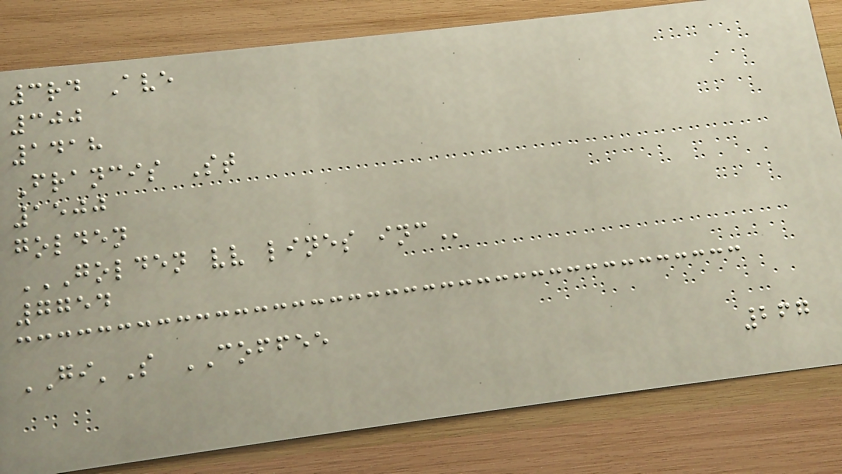3rd Ave
300
1418
Francis St
1500
golden
GOLDEN VV LINES INC
7754
GI'S COFFEE
267
